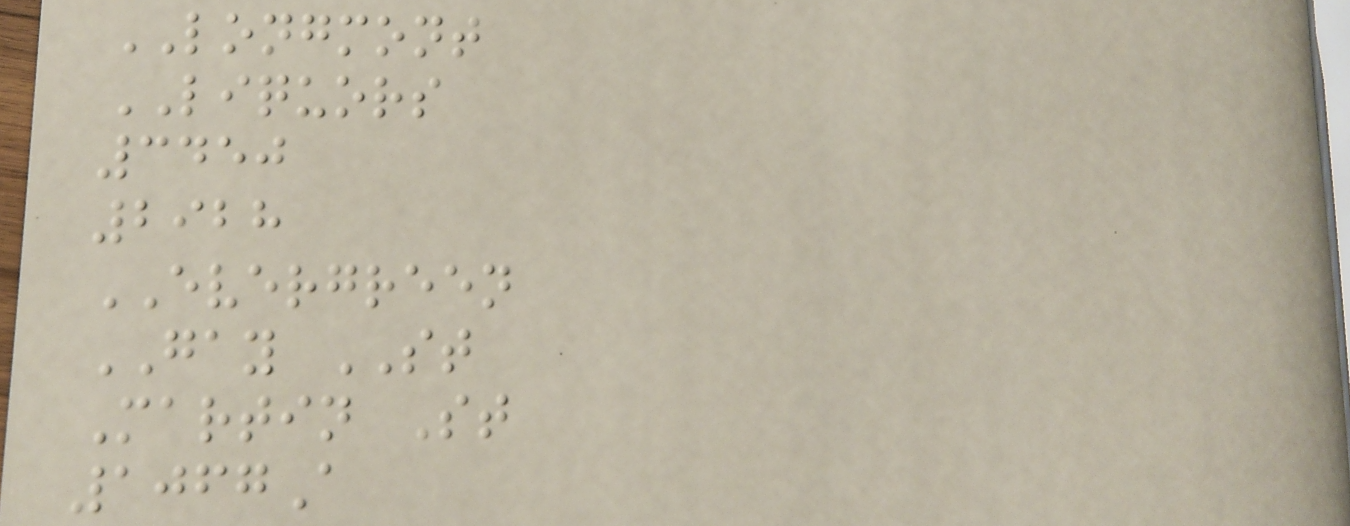LONGMONT
LIQUORS
3450
2928
EVERGREEN
GAY ST
Martin St
1067A
